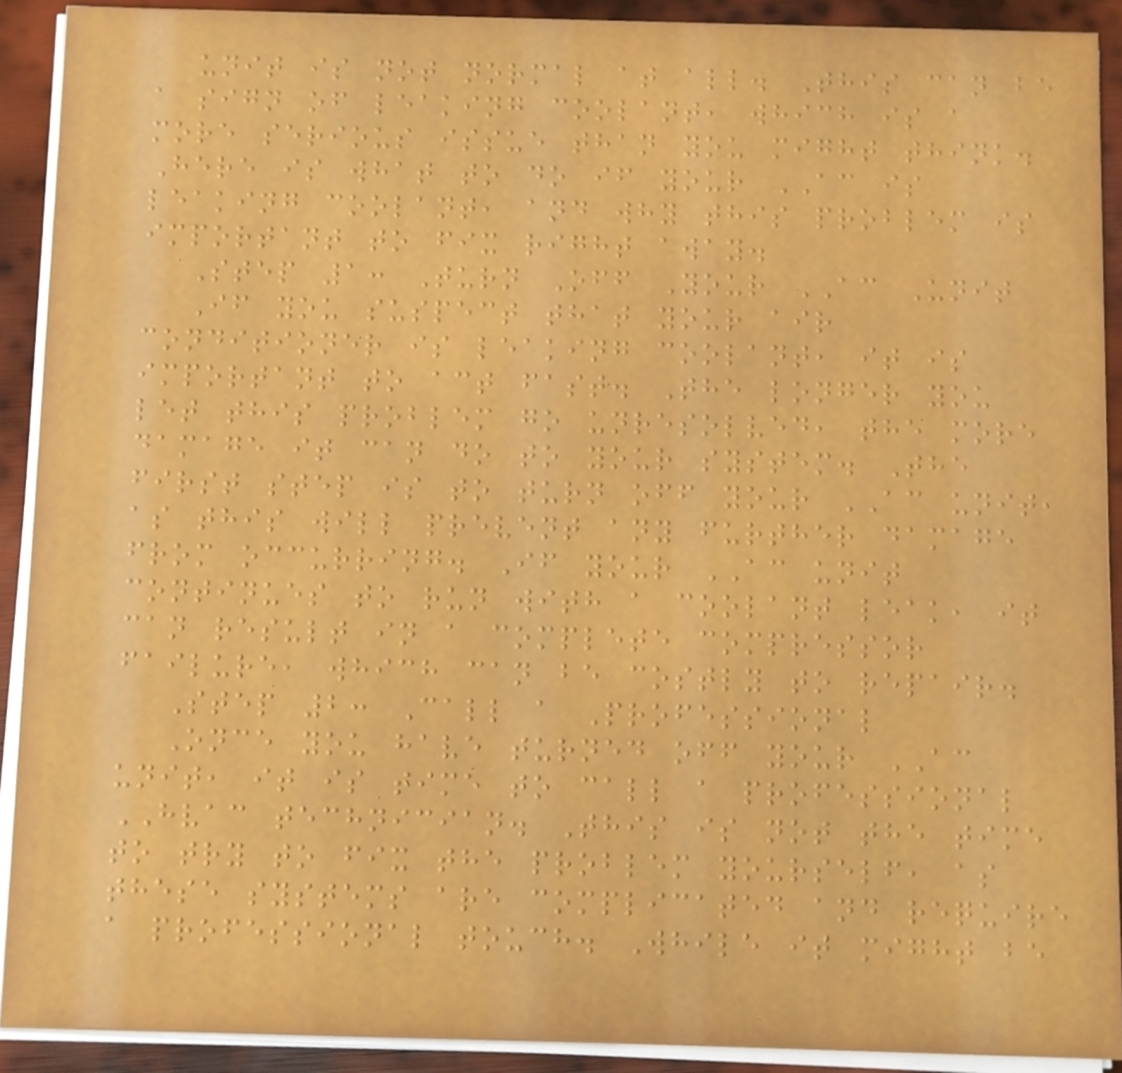unit is not normal at all. This can be
a sign of leaking coolant, which is a
more serious issue than you might think.
Here is what to do if your AC is
leaking coolant, and why this problem is
important to fix right away.
Step 1: Turn Off Your AC Unit
If you suspect that your air
conditioner is leaking coolant, it is
important to act fast. The longer you
let this problem go unresolved, the more
damage it can do to your system. The
first step is to turn off your AC unit,
as this will prevent any further damage
from occurring. If your AC unit
continues to run with a coolant leak, it
can result in a complete compressor
failure, which can be costly to repair.
Step 2: Call a Professional
Once you have turned off your AC
unit, it is time to call a professional
HVAC technician. This is not the time
to try to fix the problem yourself, as
these systems are complicated and require
a professional touch. While it might be
